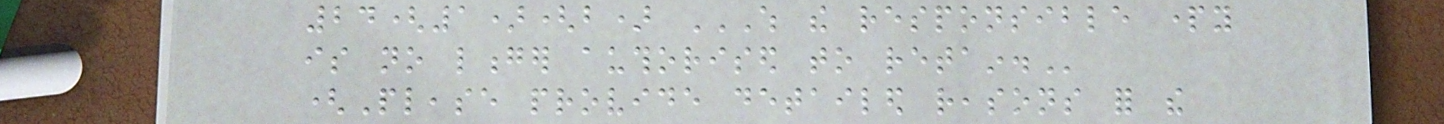24(1)(b) WHICH THE RESPONSIBLE PARTY
IS NO LONGER AUTHORISED TO RETAIN.
(Please provide detailed reasons for the
